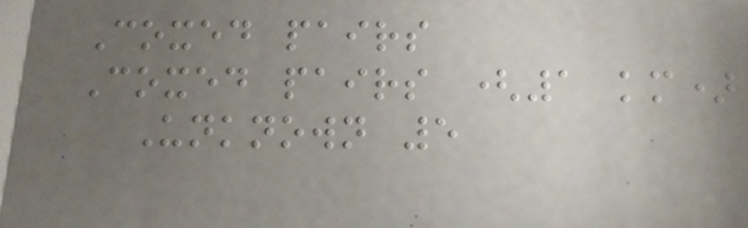Coxed pairs
Coxed pairs (1 km)
Unknown 5
